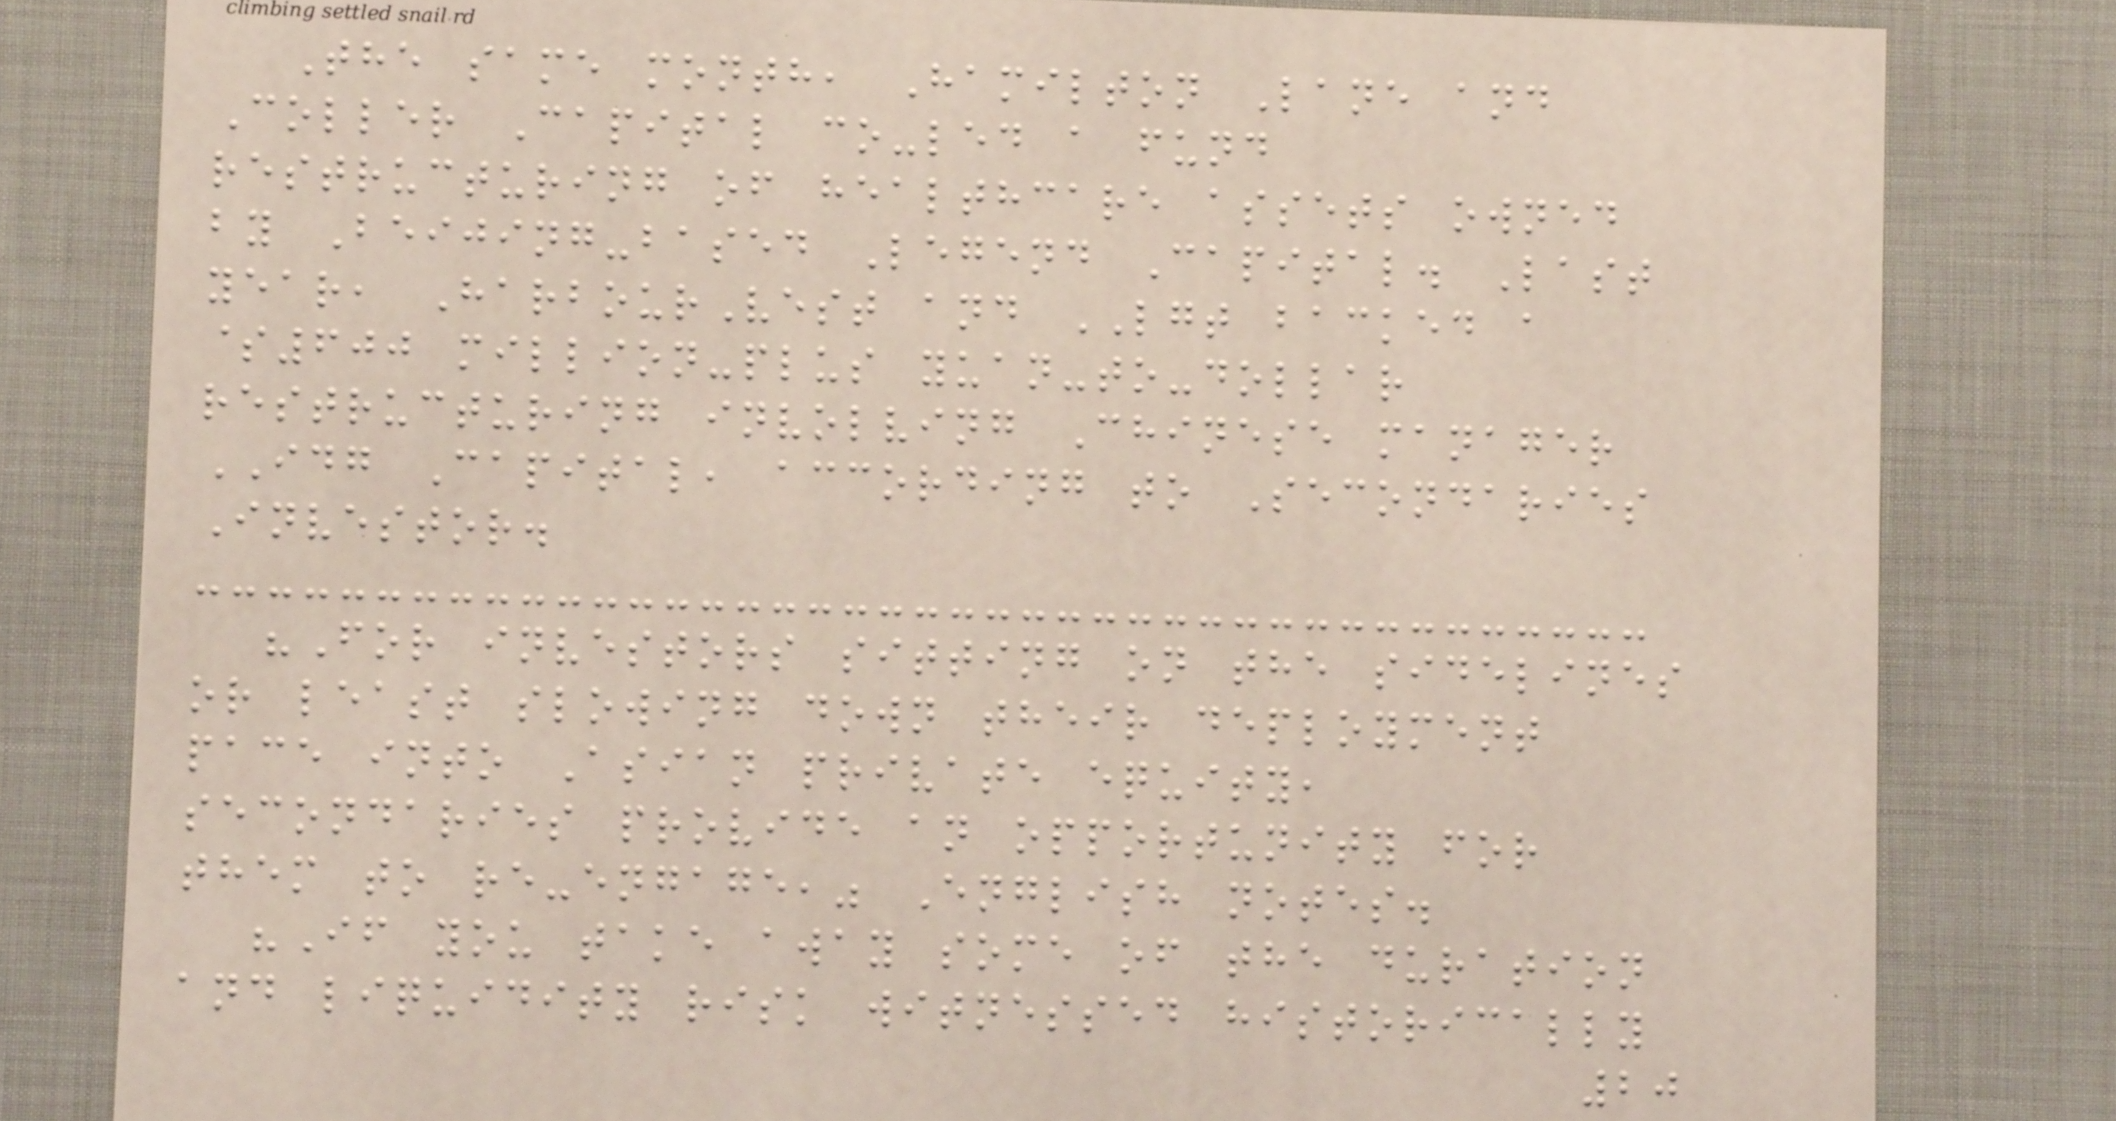The same month, Hamilton Lane and
Coller Capital co-led a fund
restructuring of healthcare assets owned
by Beijing-based Legend Capital. Last
year, HarbourVest and LGT backed a
$600 million-plus yuan-to-dollar
restructuring involving Chinese manager
IDG Capital, according to Secondaries
Investor.
"For investors sitting on the sidelines
or least slowing down their deployment
pace into Asian private equity,
secondaries provide an opportunity for
them to re-engage," English notes.
"If you take away some of the duration
and liquidity risk witnessed historically
20
